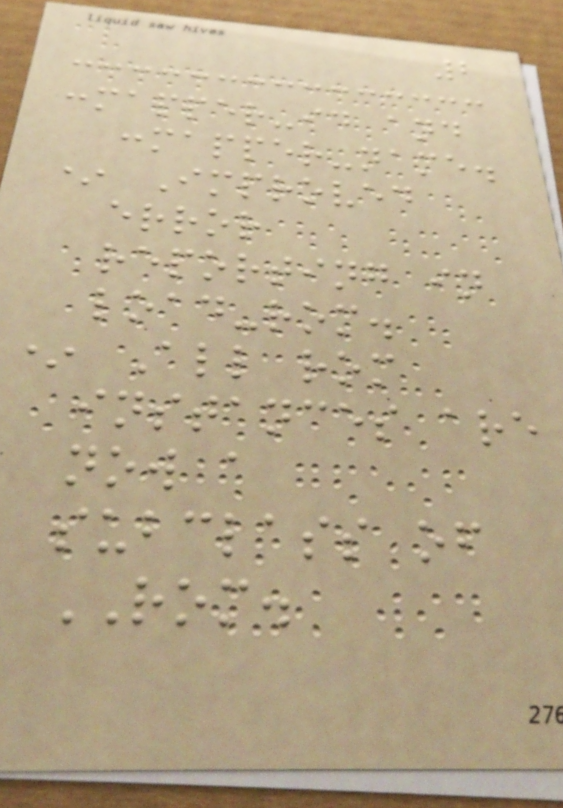2
:mapper-id and
:mapper-name.
* Improved
error
reporting in
load-rom.
* All rom
instances are
now a
subclass of
ROM.
